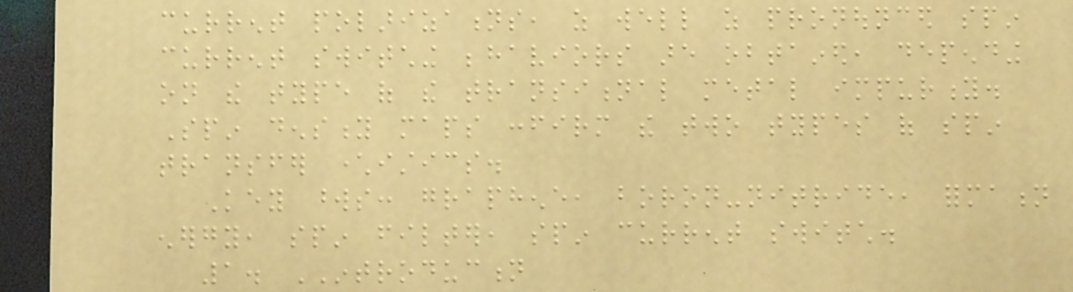current polarizations, as well as pronounced spin
current switching behaviors are obtained, depending
on the type of the transitional metal impurity.
Spin density maps confirm the two types of spin
transfer characteristics.
Key words: graphene, boron-nitride, formation
energy, spin filter, spin current switch.
1. INTRODUCTION
